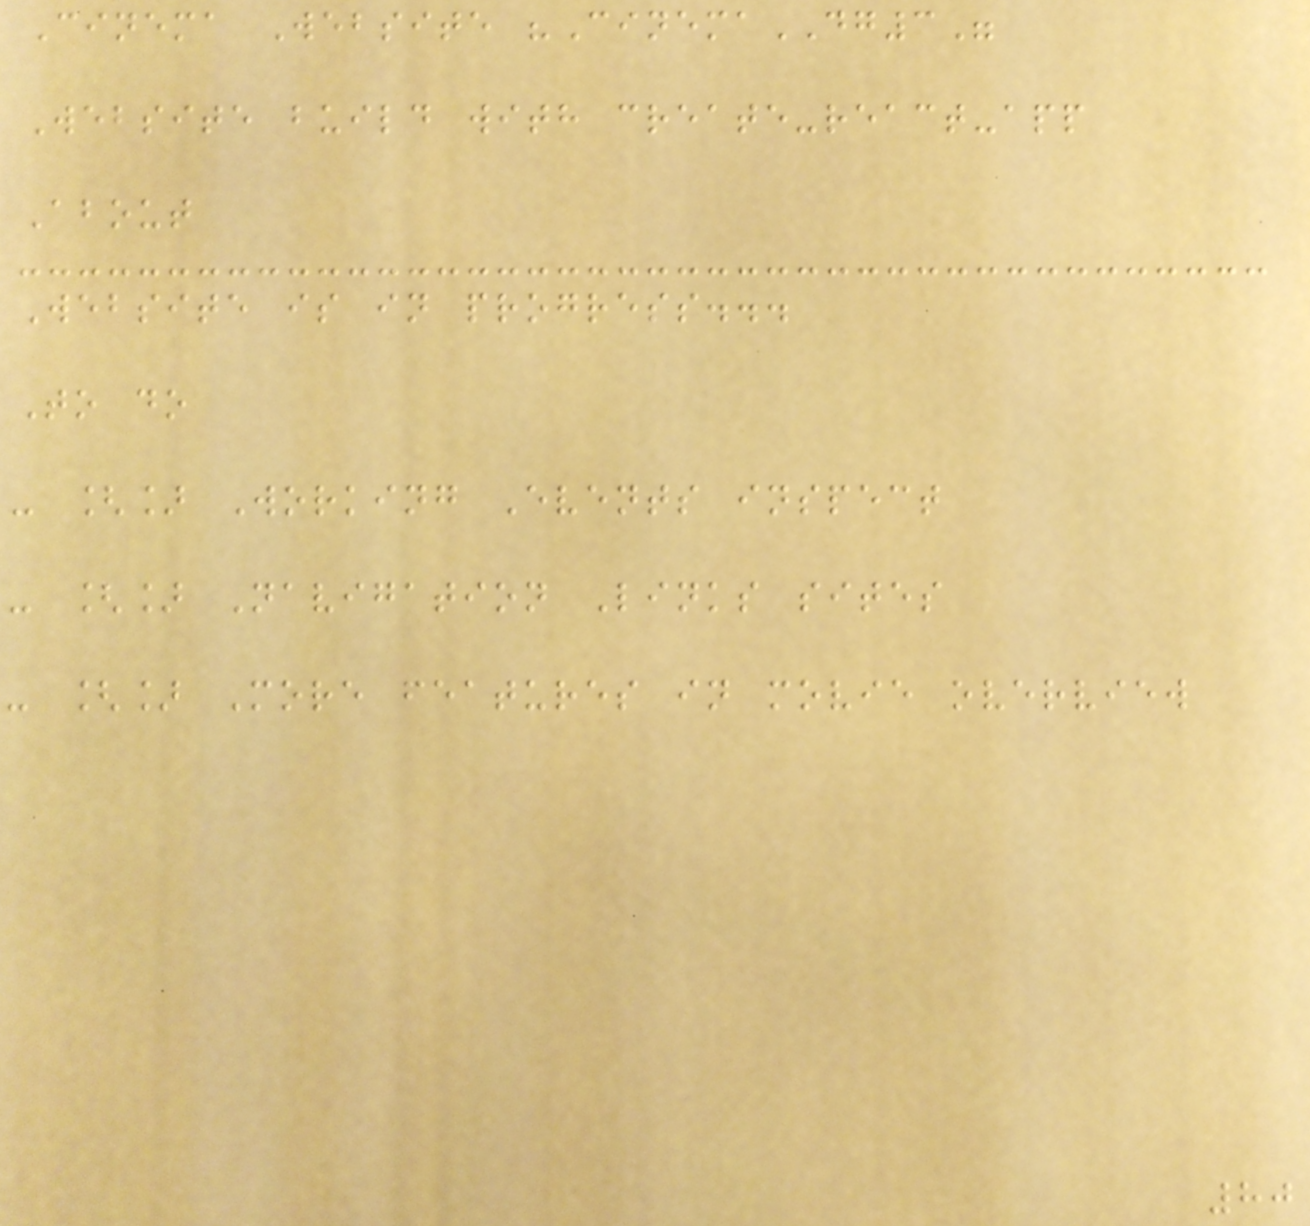Cinema Website "CinemaDG3"
Website build with create-react-app
About
Website is in progress...
To do
- [] Working Events inspect
- [] Navigation Links sites
- [] More features in movie overview
80
